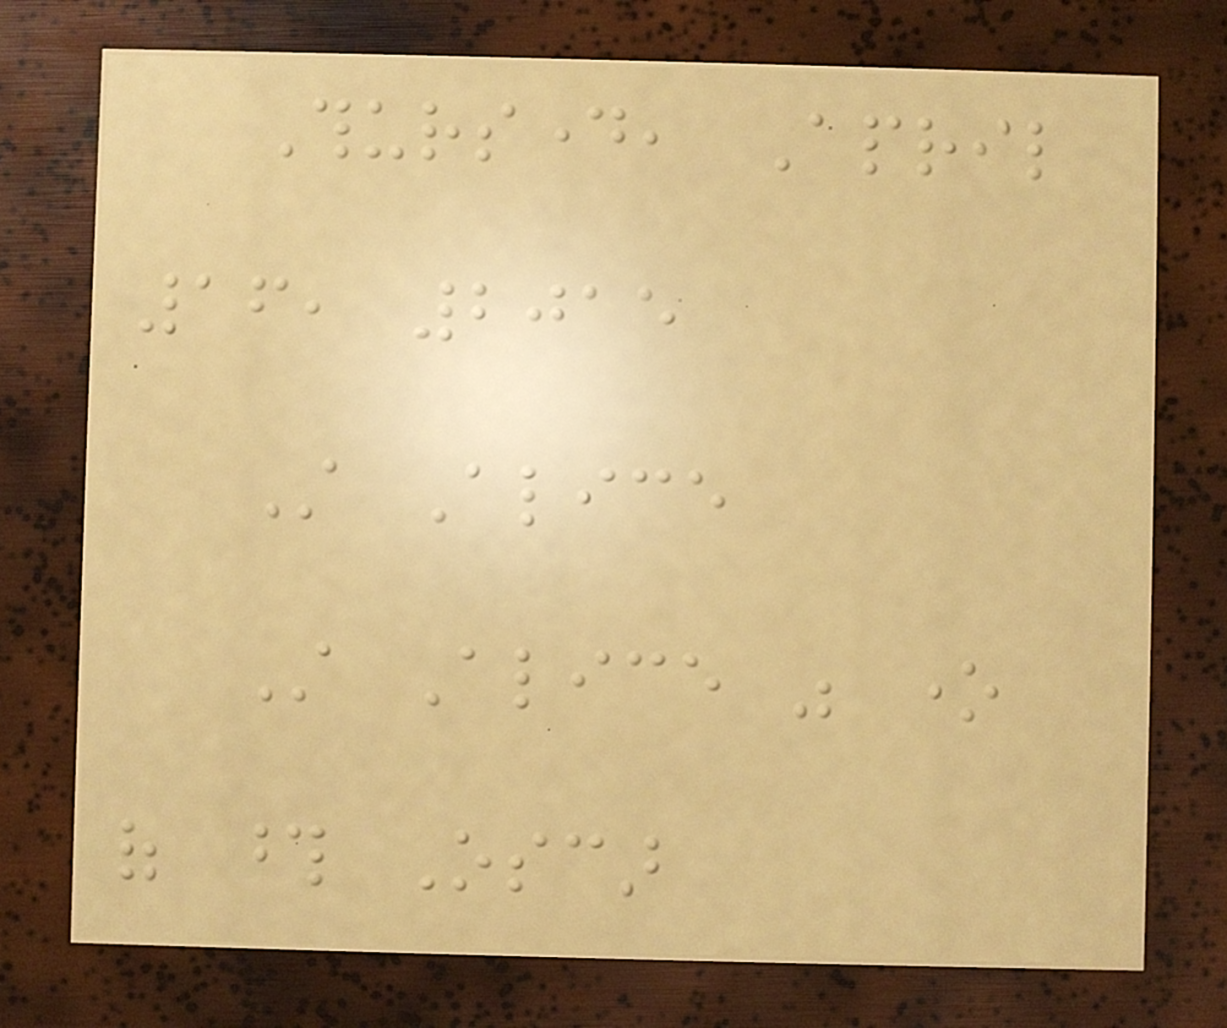Thursday, April
16, 2015
Still Alice
Still Alice was one
of those Oscar
